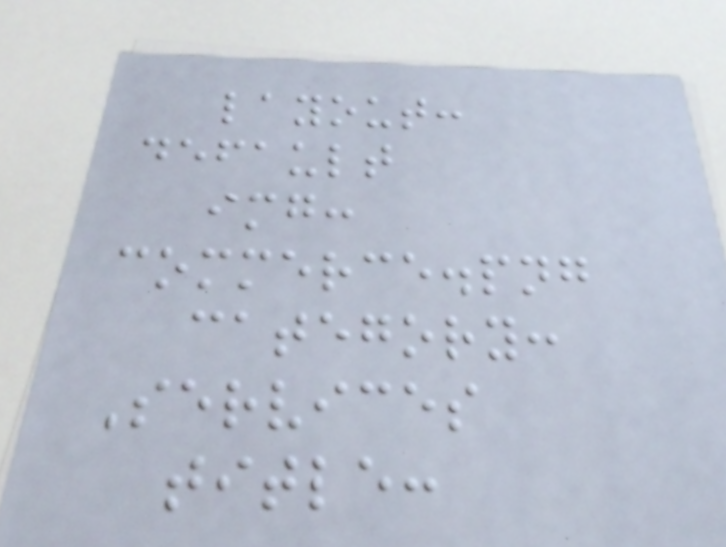layout:
default
img:
commerce.png
category:
Services
title:
